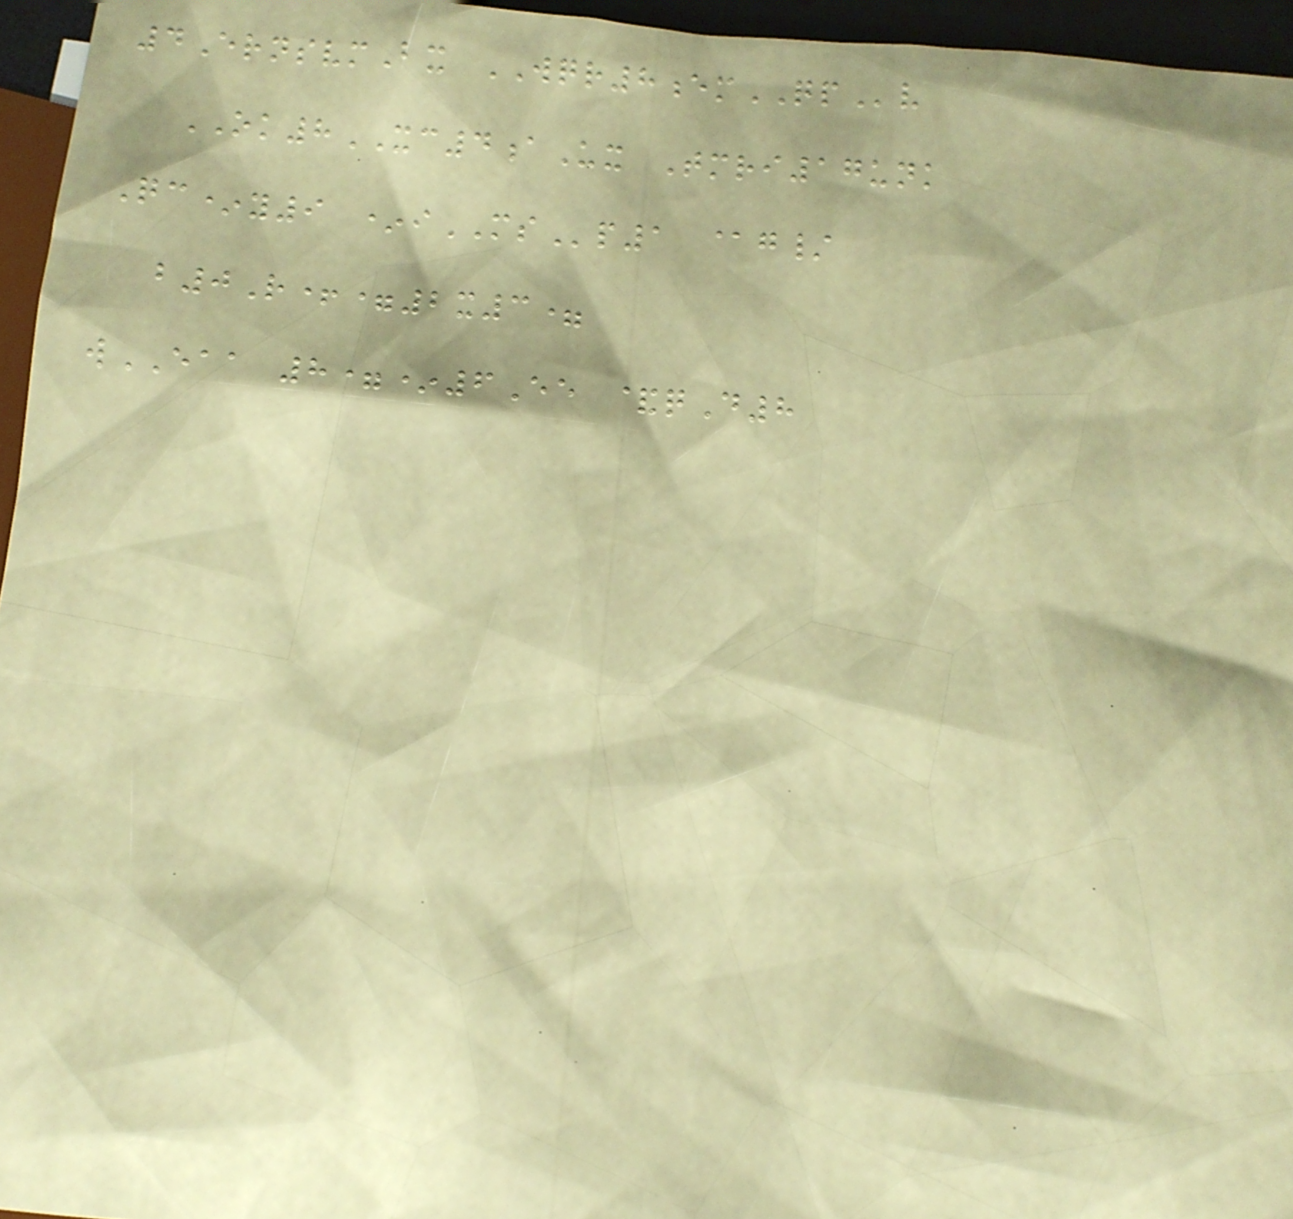4ErnsvmBx WQR8emQPv
OK8XC4aUx Tmri17unk
Qc*y9 *iMSp1 @g/
b0R+=2x3=
wEAA 8=*6Ee &qD8
